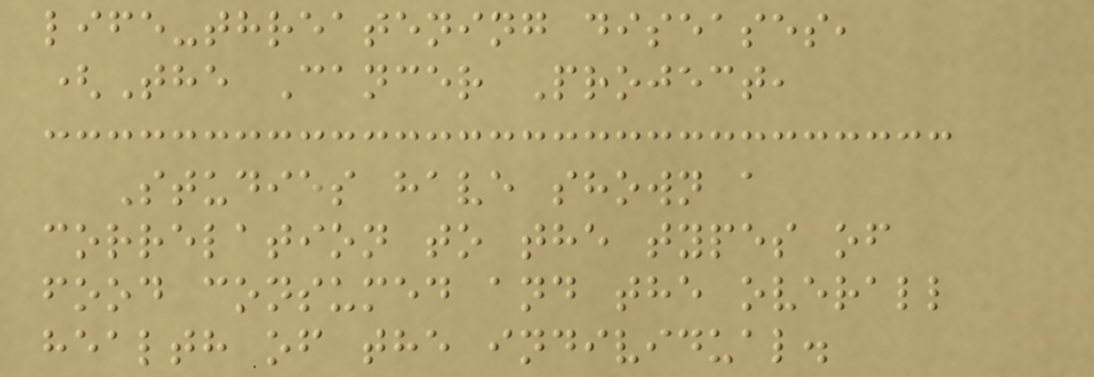life-threatening diseases,
(The Cancer Project,
Studies have shown a
correlation to the types of
food consumed and the overall
health of the individual.
